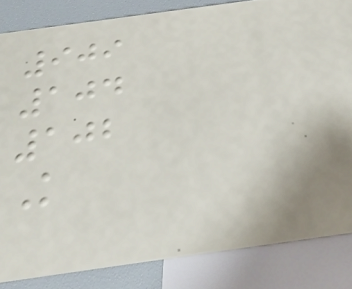909
104
102
K
